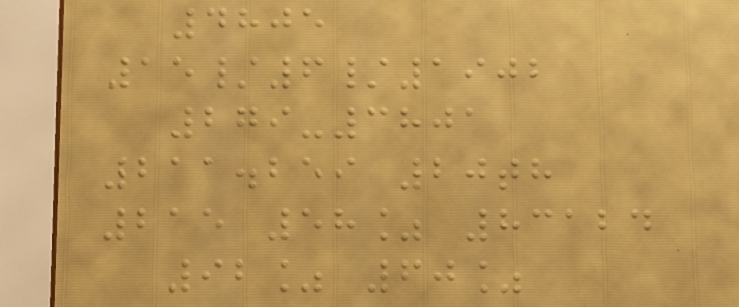4805
15/6/1902
279-3801
211.259 20th
215 58% 83124
92% 60%
